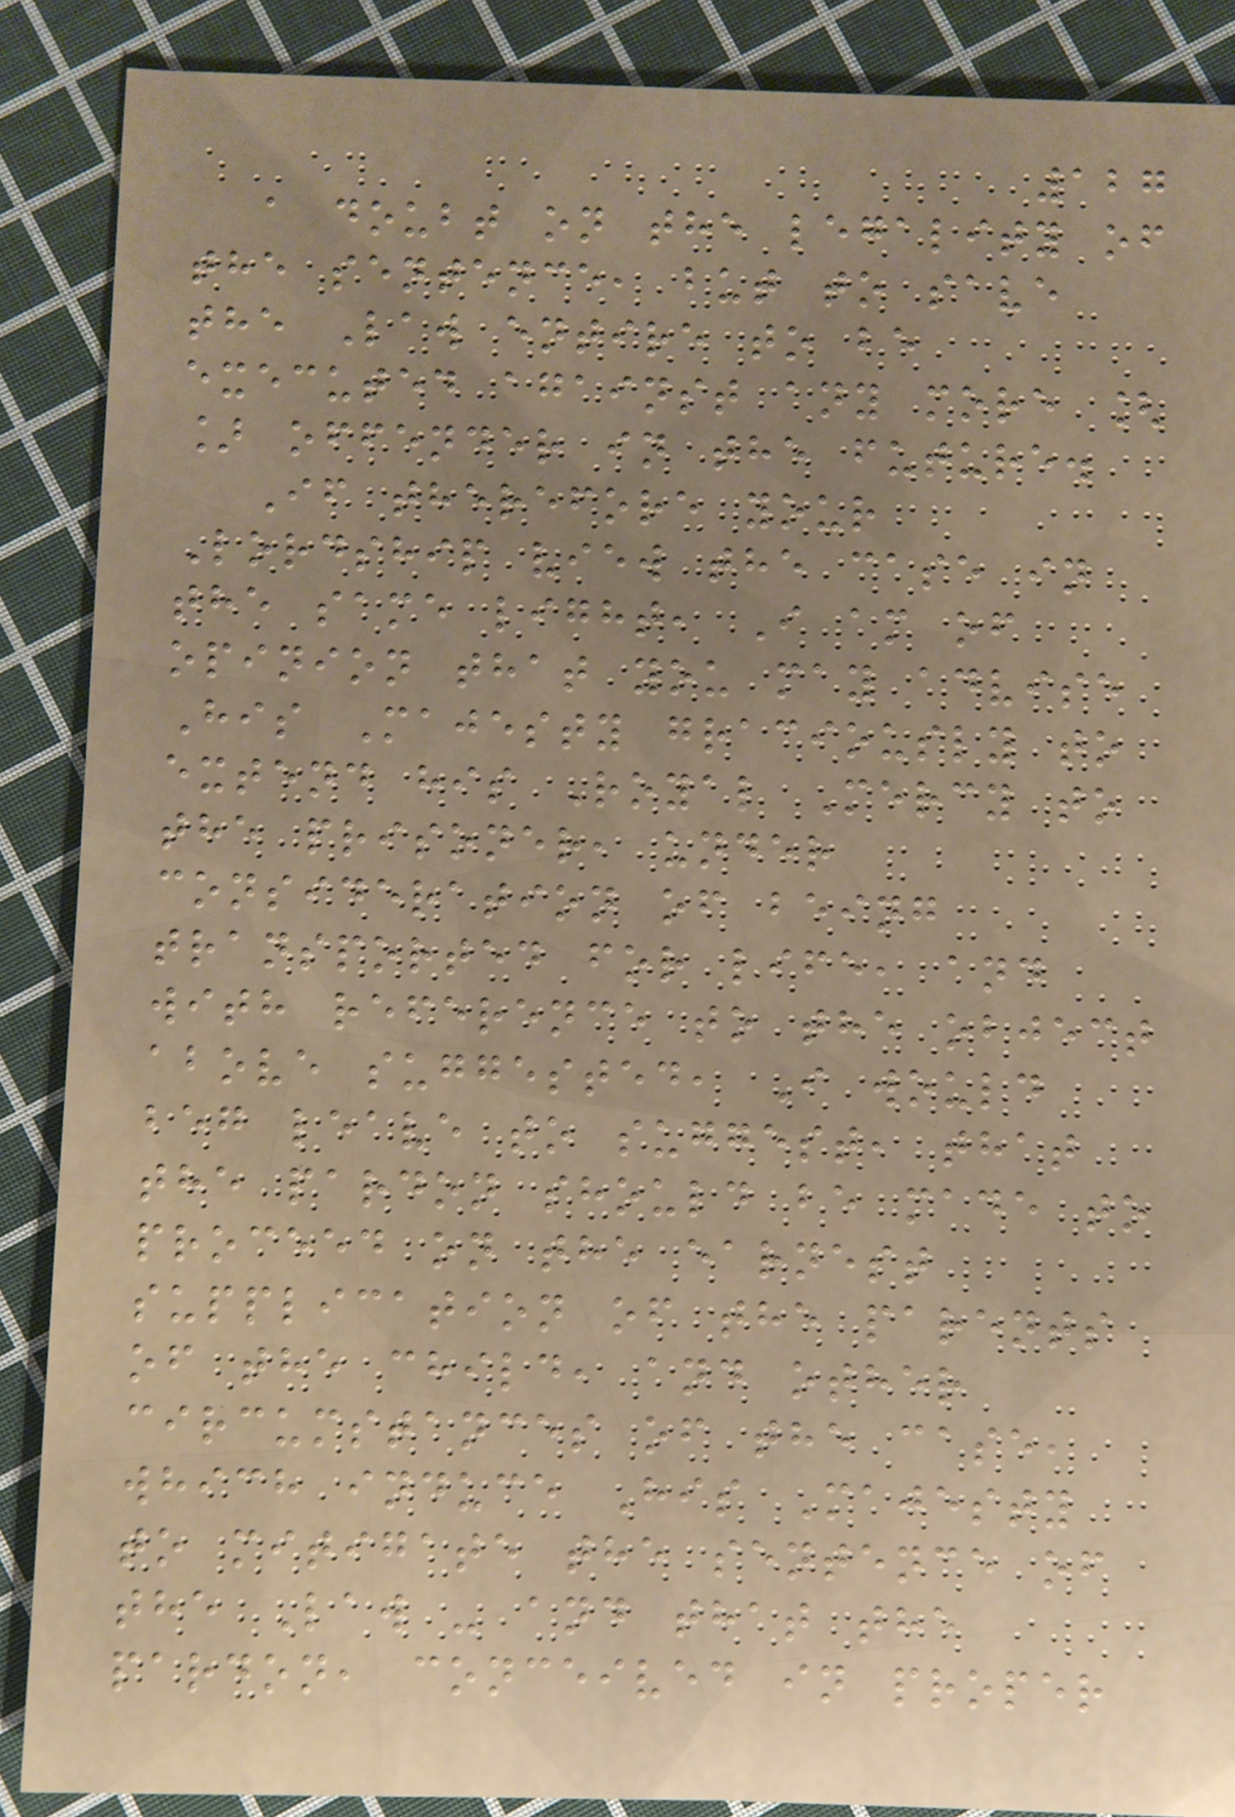127
a doubt on the legality of
the sentence, but to save
the Law entire to be
executed against any more [
] offender in the future.
If therefore your
Lordship view the case in
the same light, I am of
opinion that you may advise
His Majesty graciously to
extend his Royal Mercy to
the prisoner, under
consideration of being
transported for life, and
with reference to the object
above suggested, I would
beg leave to suggest, that
the pardon should be made to
proceed on the earnest
supplication of the parents
of the child, and other
circumstances of the case,
which induce His Majesty
to mitigate the sentence of
the Law - and that the
pardon, conceived in proper
